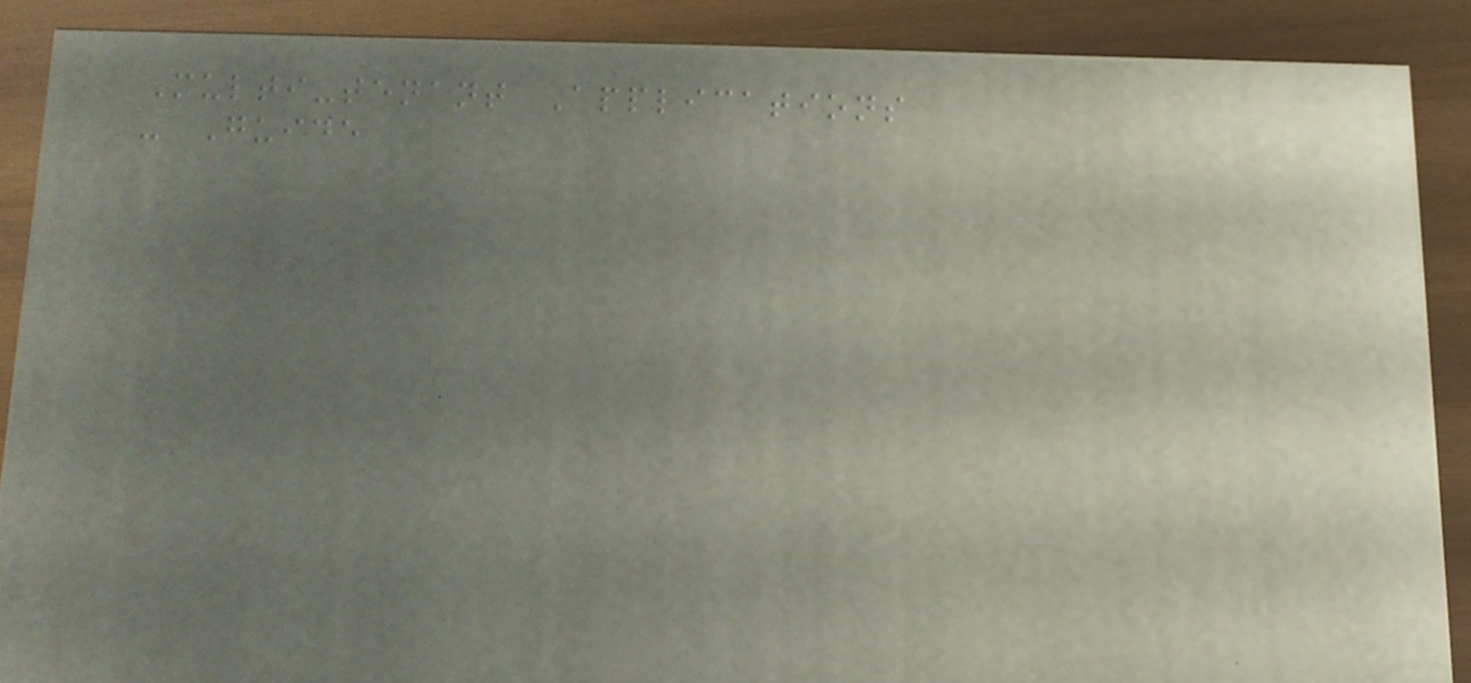Multi-tenant Applications
- Guide
